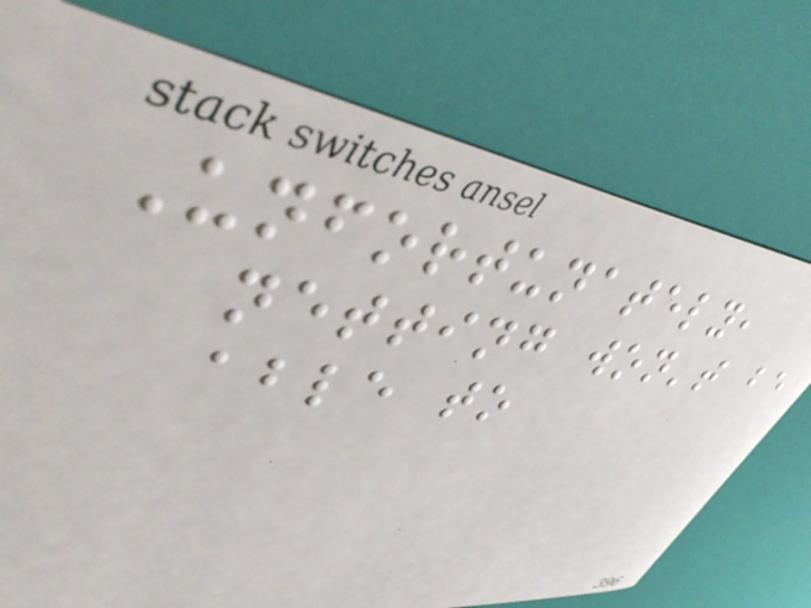Unfortunately,
netting won't be
able to
